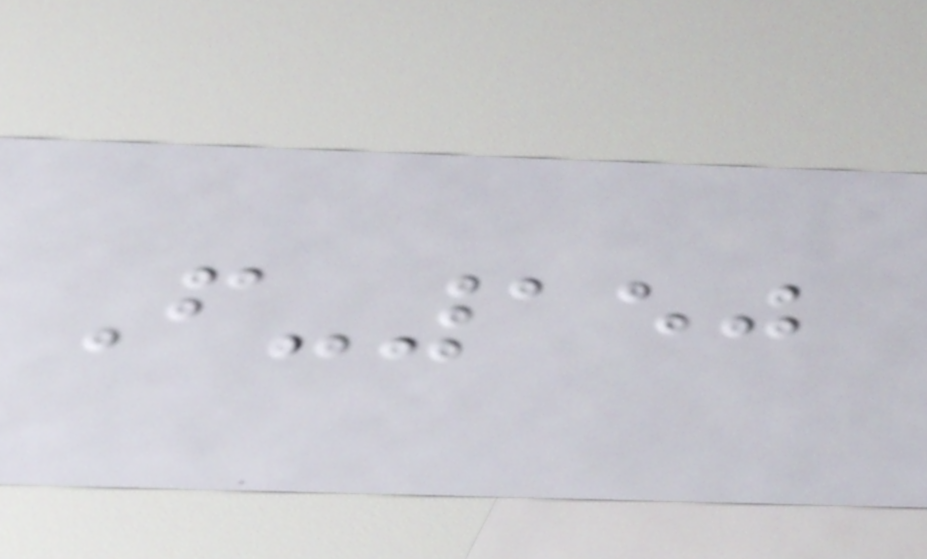F-150
